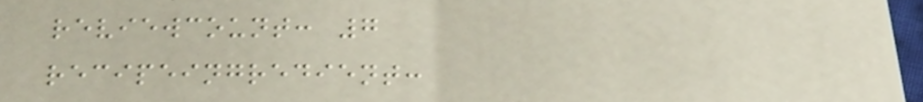reviewcount: 7
recipeingredient:
